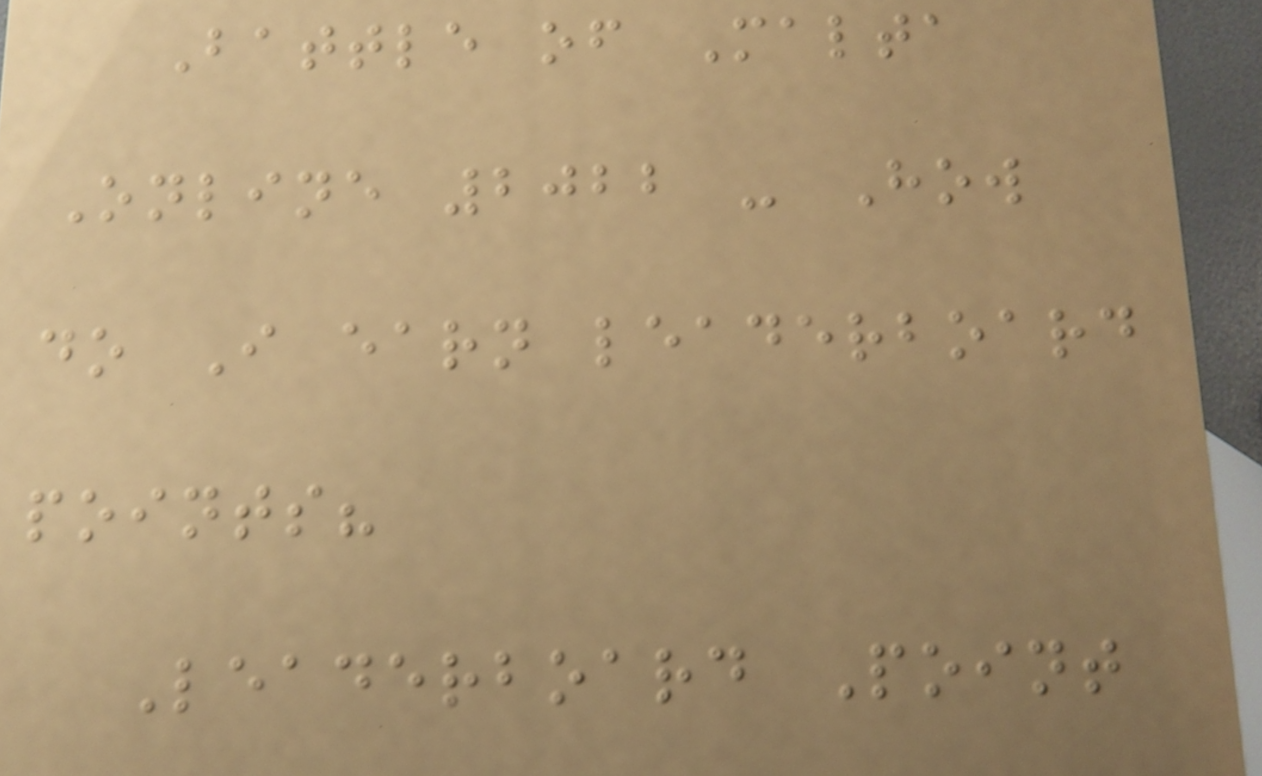Battle of Malta
Online 2022 - How
do I earn leaderboard
points?
Leaderboard Point
